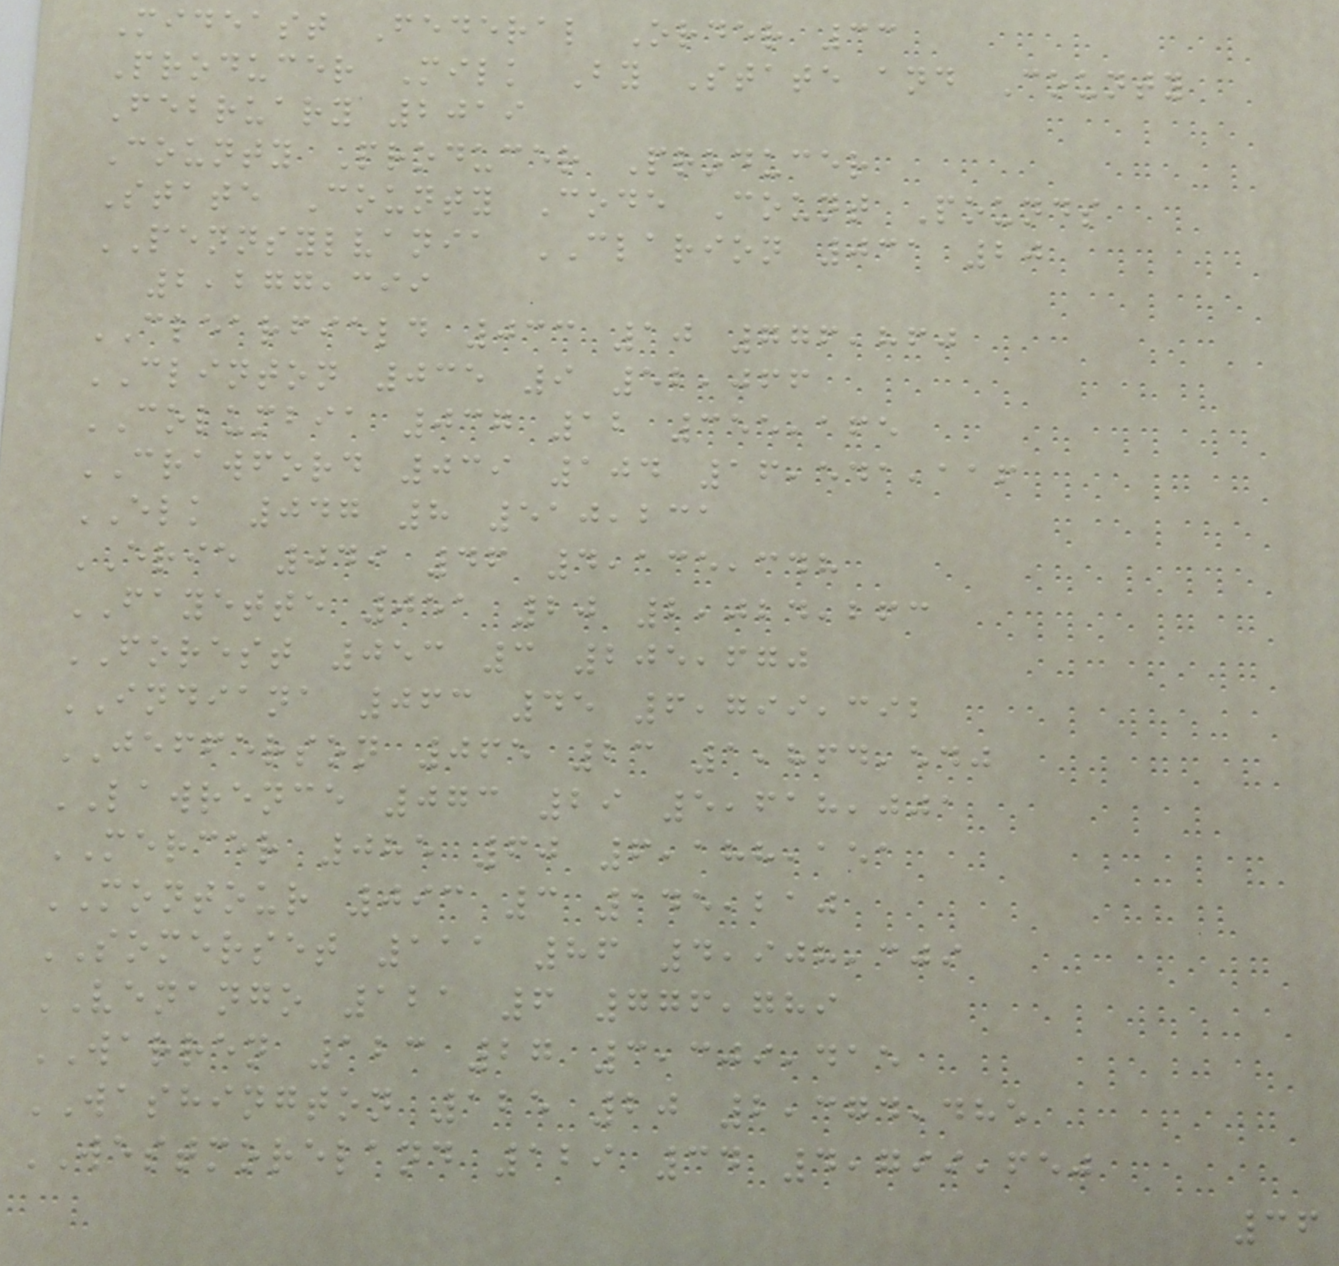Mideast Federal Order 33
Producer Milk By State and County
February 2019
County Producer Producer
State County Code Count Pounds
PENNSYLVANIA CLARION 031 20
2,277,399
CLEARFIELD 033 10 776,860
CLINTON 035 9 52,066
COLUMBIA 037 12 355,165
CRAWFORD 039 104 16,541,116
ELK 047 8 510,231
ERIE 049 46 4,135,348
FAYETTE 051 20 2,024,263
FOREST 053 3 205,670
INDIANA 063 45 6,799,392
JEFFERSON 065 23 1,864,540
LAWRENCE 073 29 5,618,001
MERCER 085 60 6,188,151
MONTOUR 093 3 145,210
SOMERSET 111 86 4,908,309
VENANGO 121 6 776,789
WARREN 123 27 3,309,415
WASHINGTON 125 20 2,374,485
WESTMORELAND 129 34 4,799,650
36
